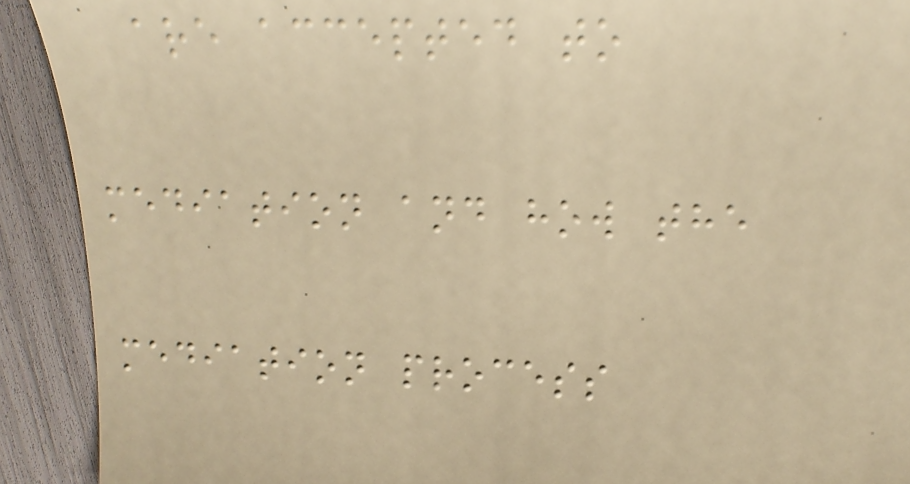are accepted to
mediation and how the
mediation process
